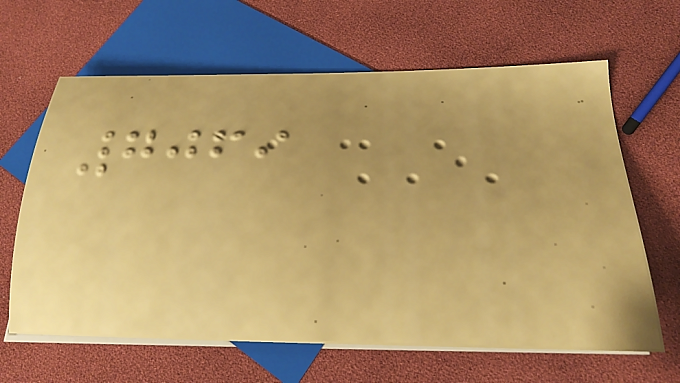7069
